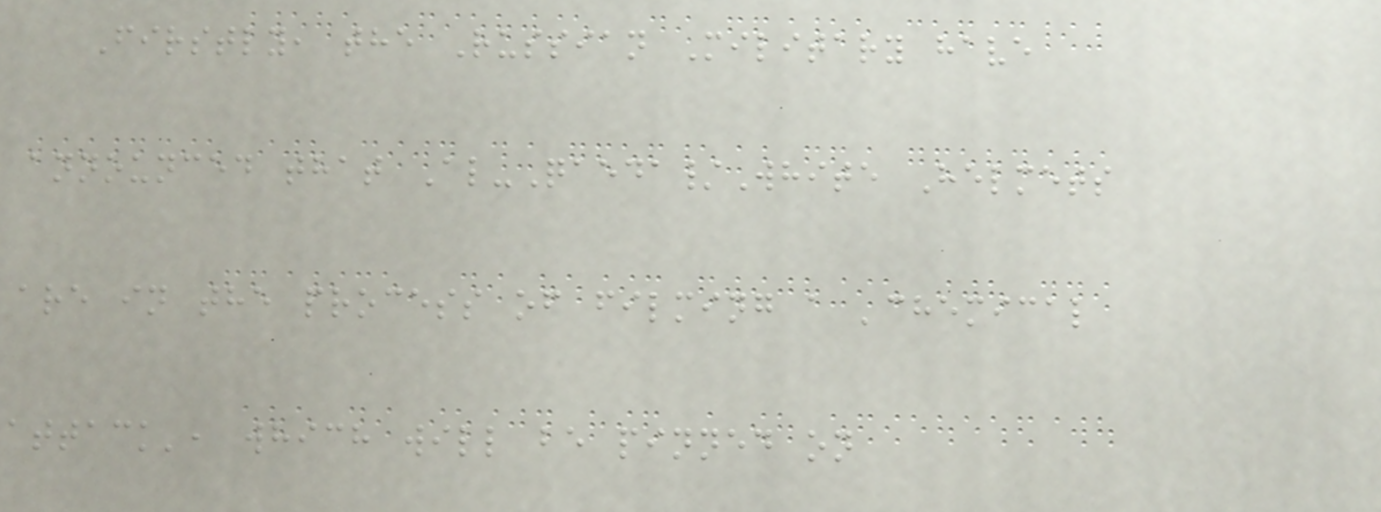Firstly, the Russian Military have
announced that Al-Qaeda/White Helmets
are in the process of filming a 'chemical
attack', which will be pinned on
